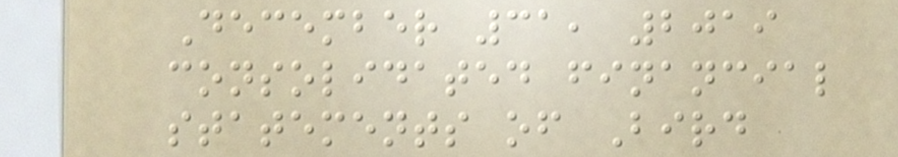December 31, 2019
consolidated financial
statements of Bird
